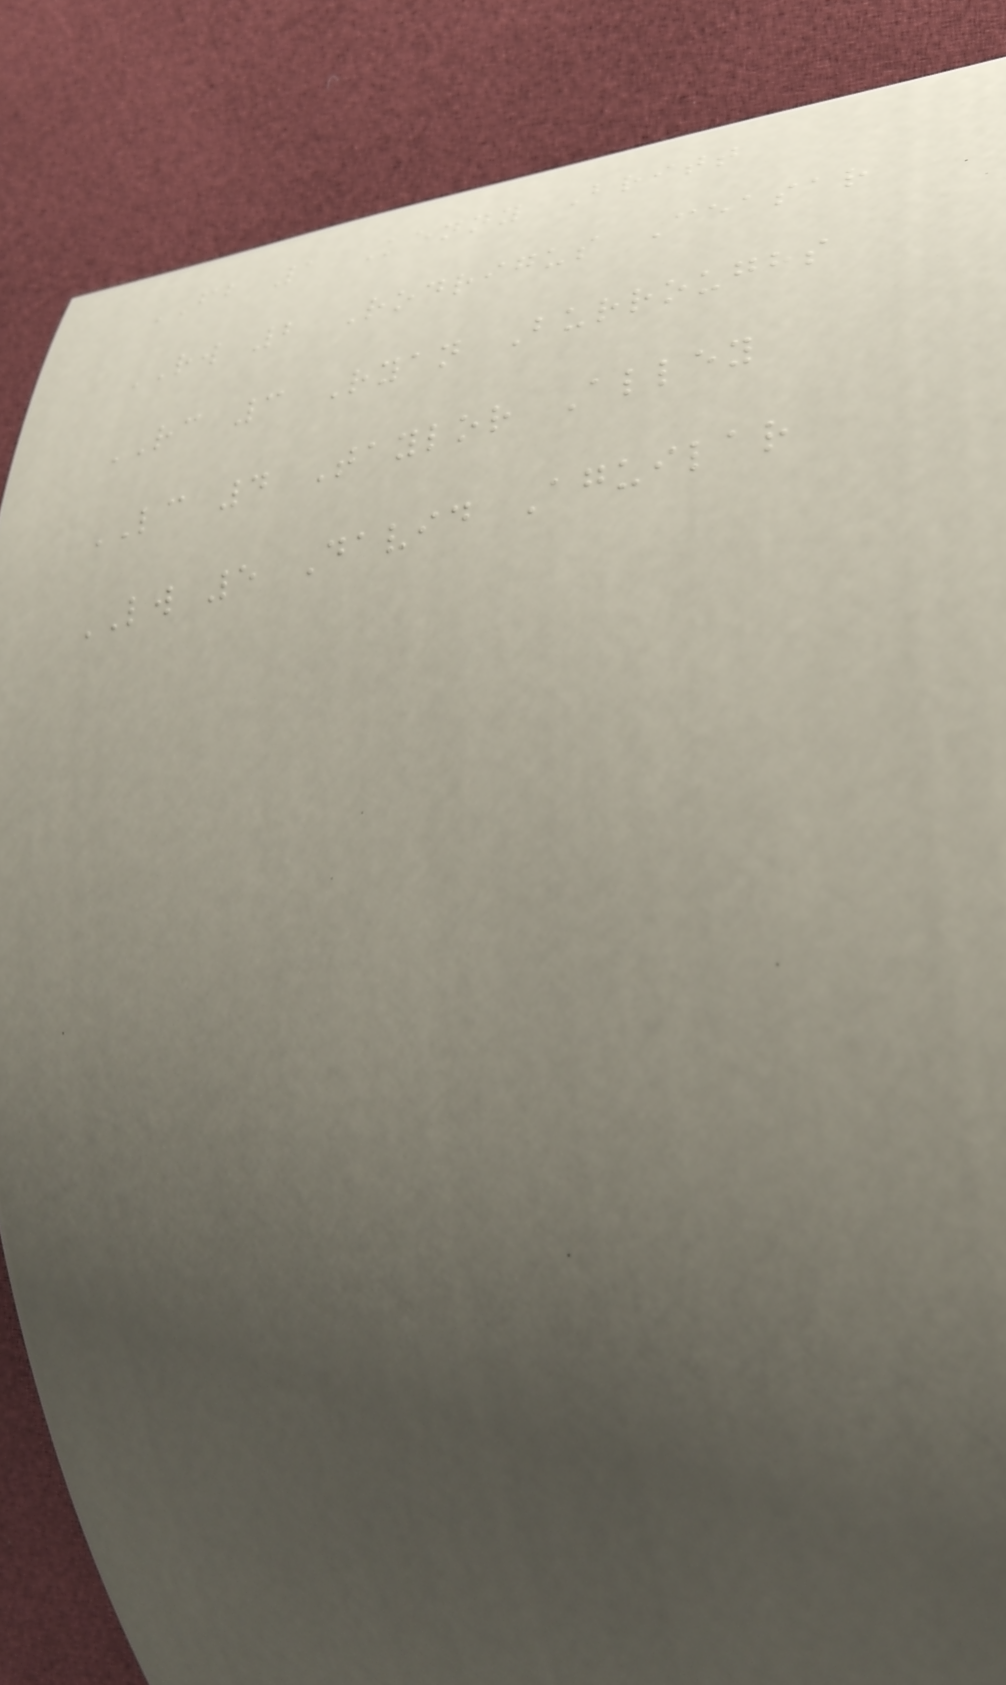FB 1 Kenny Britt
RW 2 Rodrigus Ceasar
RC 3 Ryan Burroughs
LC 4 Taylor Alley
LW 5 David Aguilar
